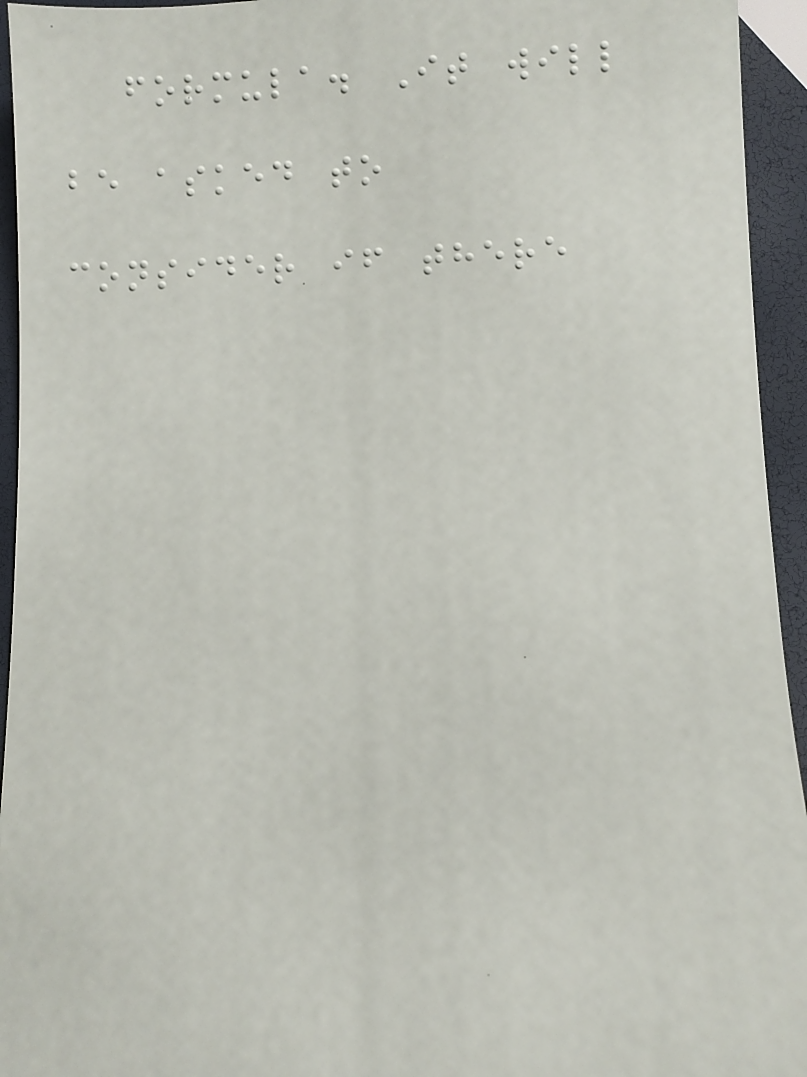formula. It will
be asked to
consider if there
